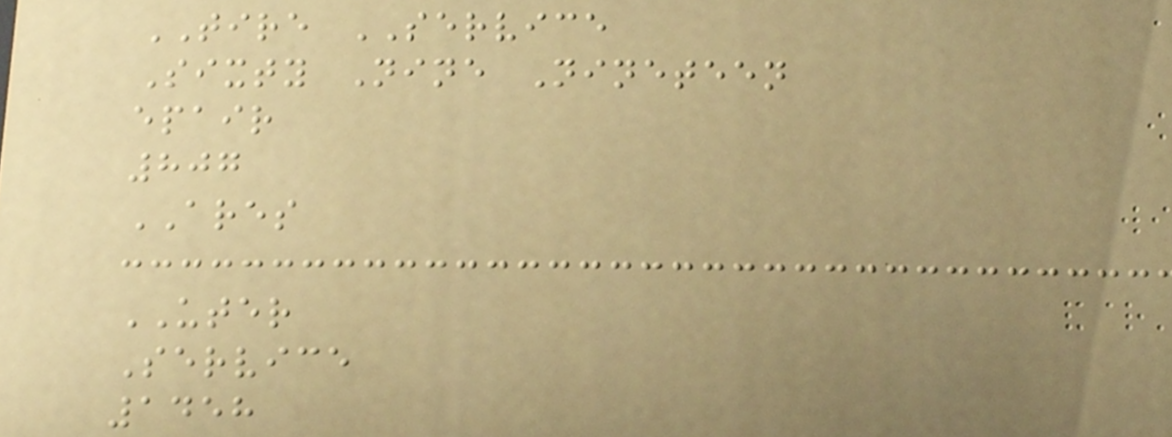TIRE SERVICE
Sixty Nine Nineteen
epair
807
ARES
UTER
Service
1458
